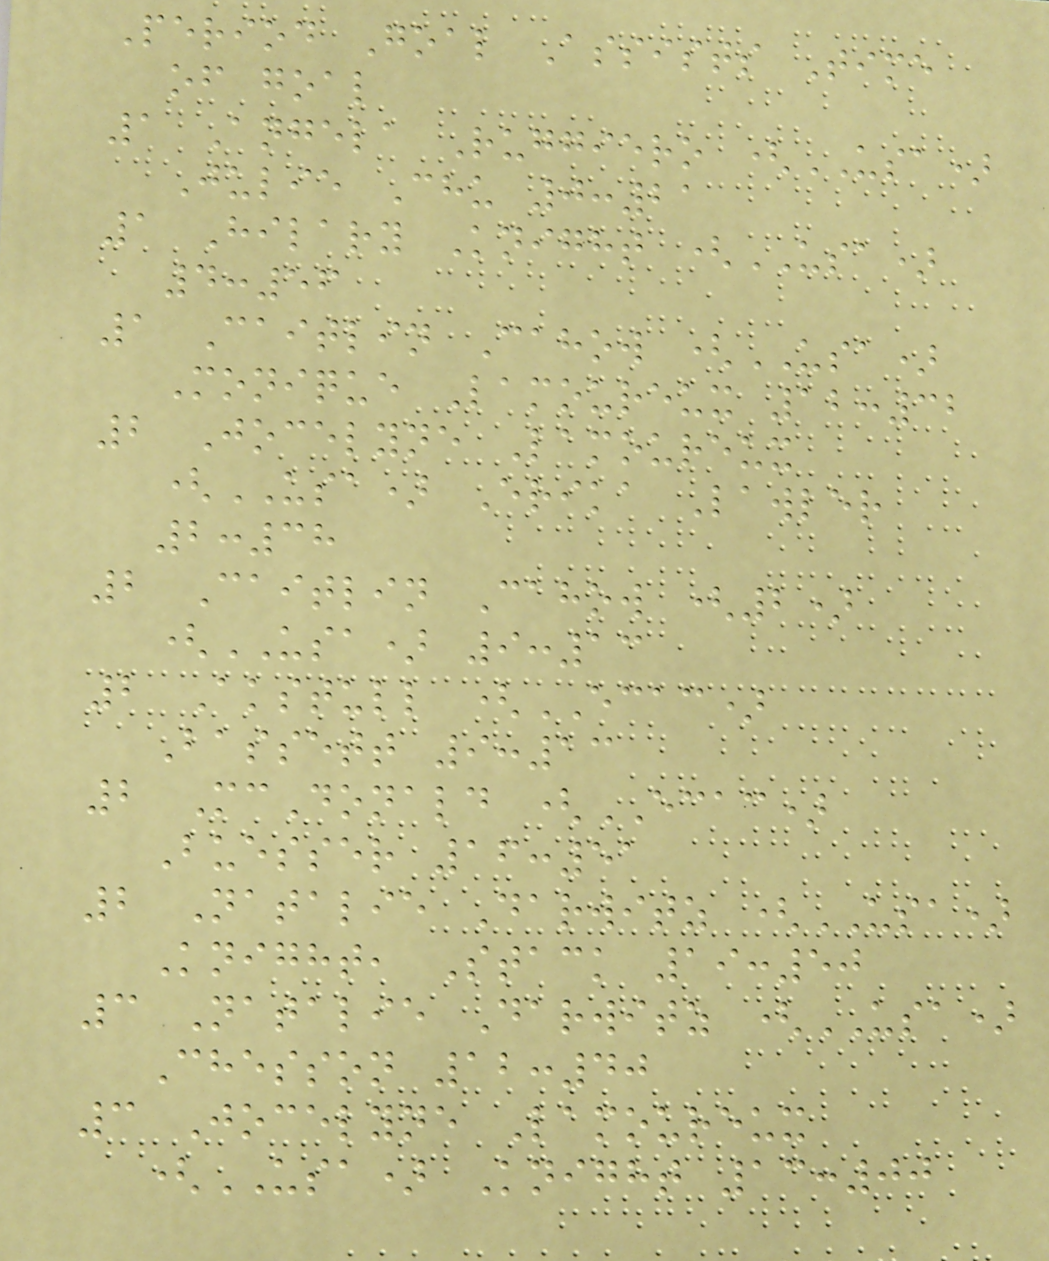Period Goal Assists Time
of goal
1 Angela Ruggiero (USA)
Julie Chu 0:21
1 Hilary Knight (USA)
4:56
1 Caitlin Cahow (USA)
Monique Lamoureux 12:32
2 Jocelyne Lamoureux
(USA) Erika Lawler
2:38
2 Caitlin Cahow (2)
(USA) 9:13
2 Akstull (ECAC)
Bassett 9:13
2 McDonald (ECAC)
Buesser 16:51
2 Natalie Darwitz (USA)
Knight, Stack 19:50
3 Natalie Darwitz (USA)
Chesson 12:40
3 Jocelyne Lamoureux
(USA) Knight 13:00
